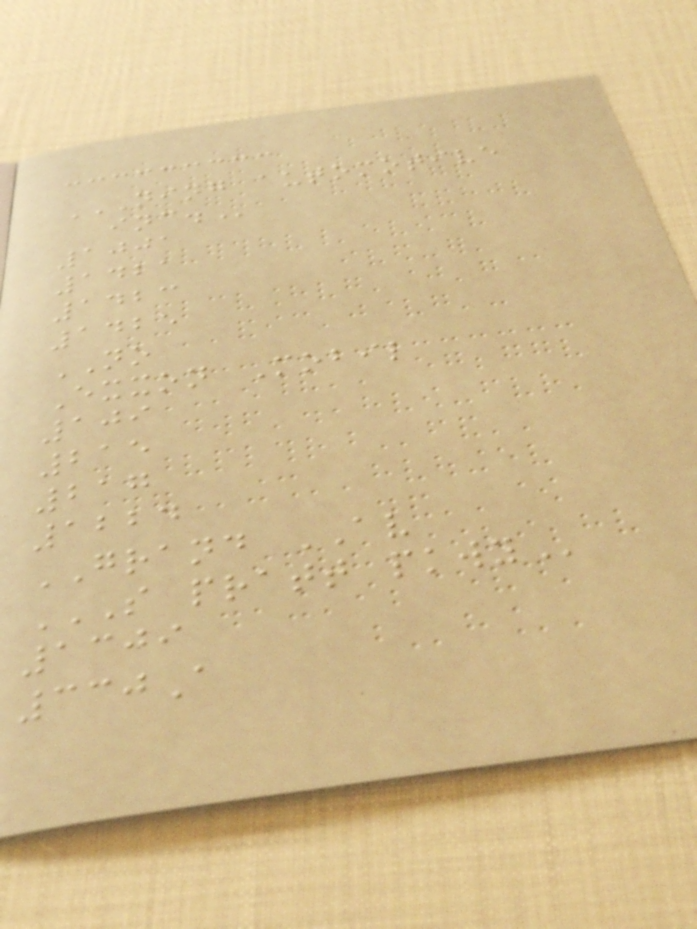NING AUTOMOTIVE
INC.
1001
1421
1423
1425
NO
Exxon Mobil
109
215
217
1224
GRAND AV
S PRATT PKWY
1309
330A
